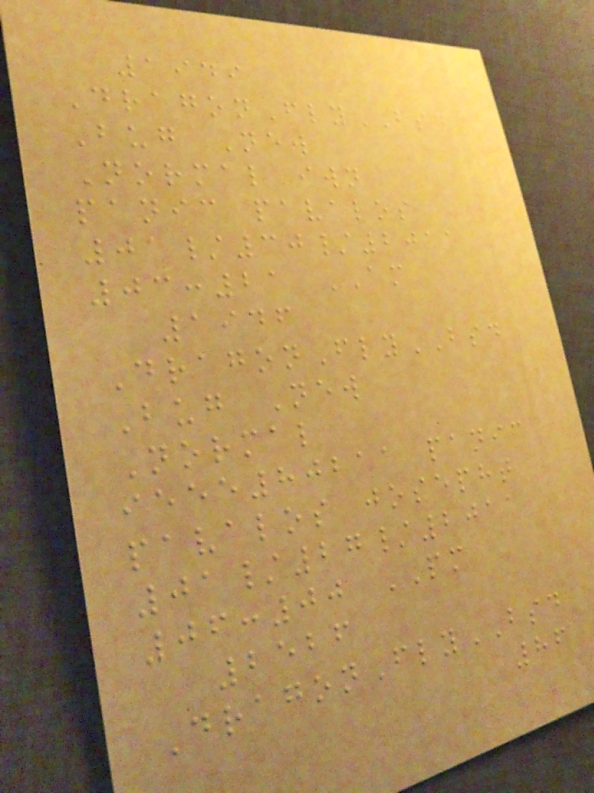1949
DragonFlyBSD
Bug New
Normal iwn
panic pavalos
01/30/2011
03:21 AM
1946
DragonFlyBSD
Bug New
Normal
ieee80211 panic
pavalos josepht
01/27/2011
06:00 PM
2526
DragonFlyBSD
86
